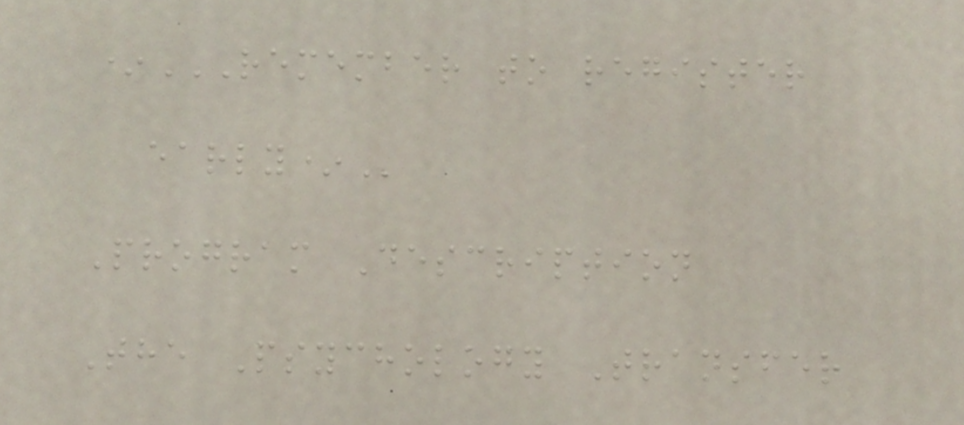*REMEMBER TO REGISTER
EARLY*
Program Description
The Psychology Transfer
